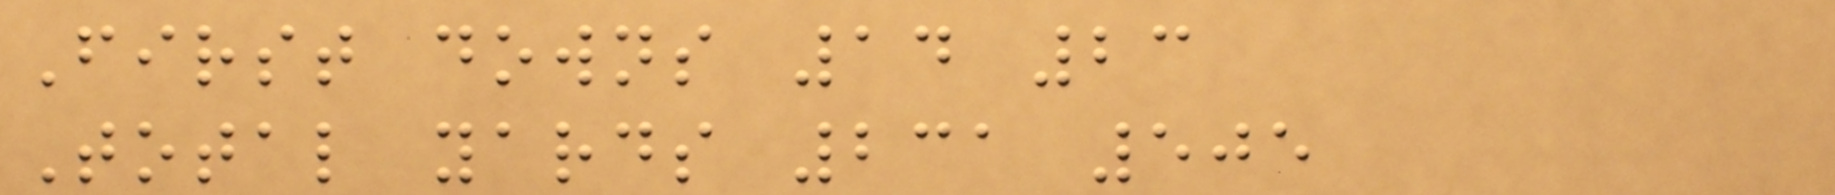First downs 14 23
Total yards 231 505
